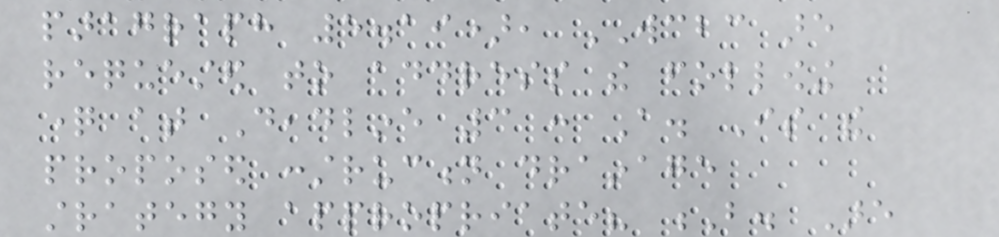paragraph 5.19), WCBC are
requested to address the following
question at Deadline 3 : A. Is the
proposed construction drainage
strategy appropriate? B. Are
